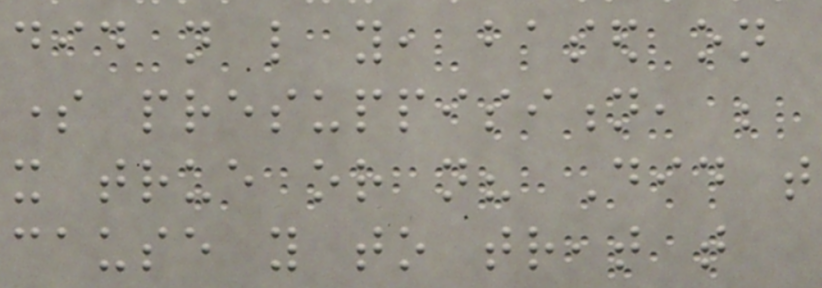did not like you, based on
some presuppisition, be
it true or not? Did that
cause you to treat that
